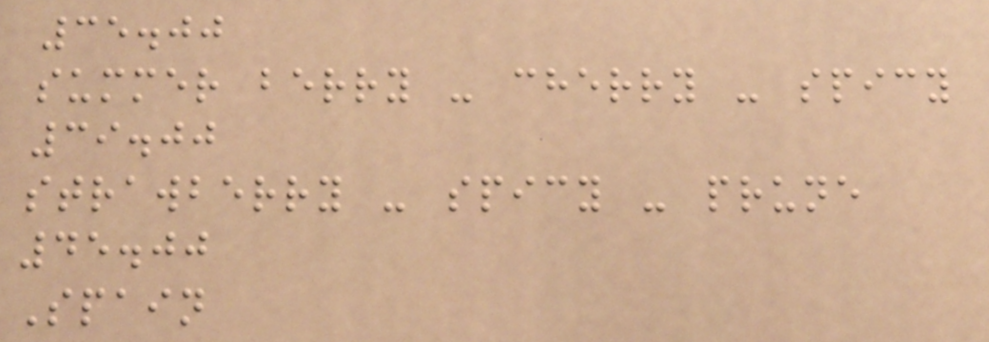35.00
summer berry - cherry - spicy
39.00
strawberry - spicy - prune
45.00
Spain
